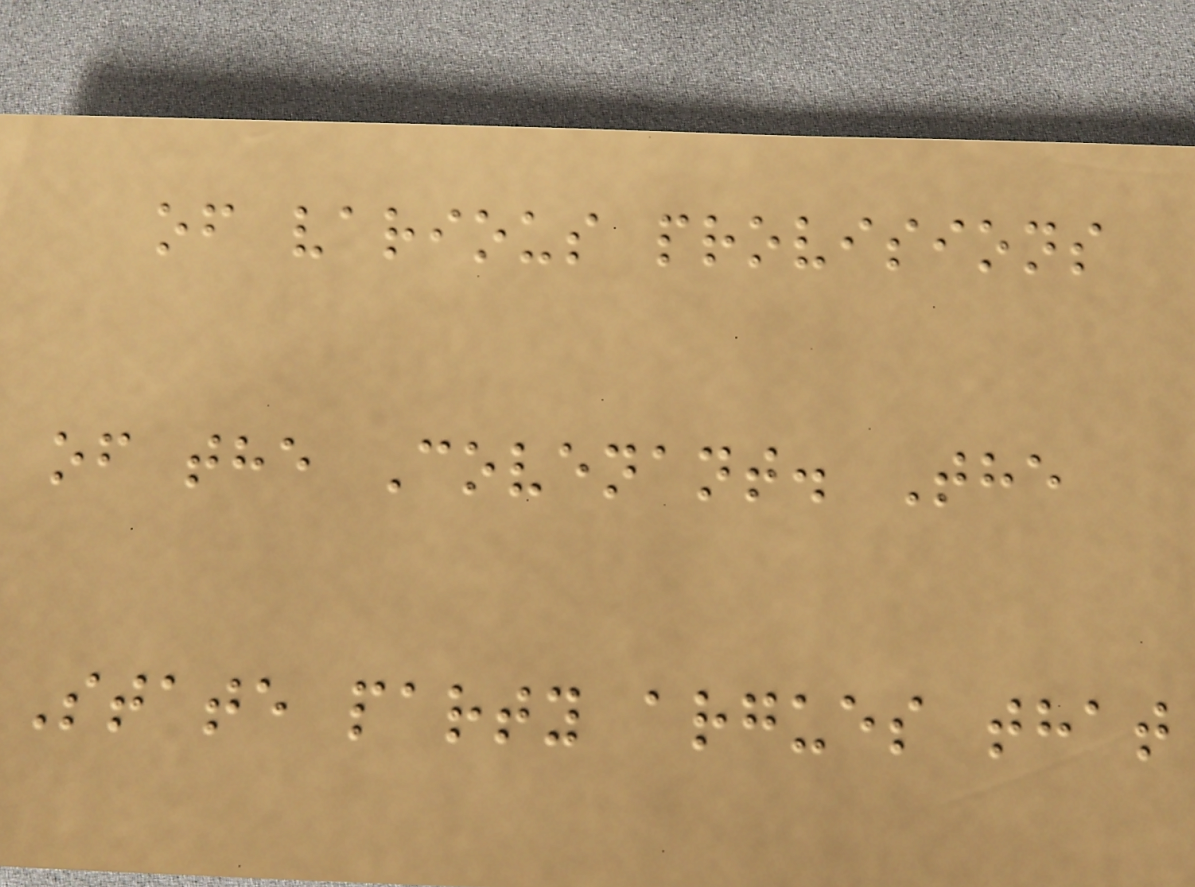of various provisions
of the Covenant. The
State party argues that
